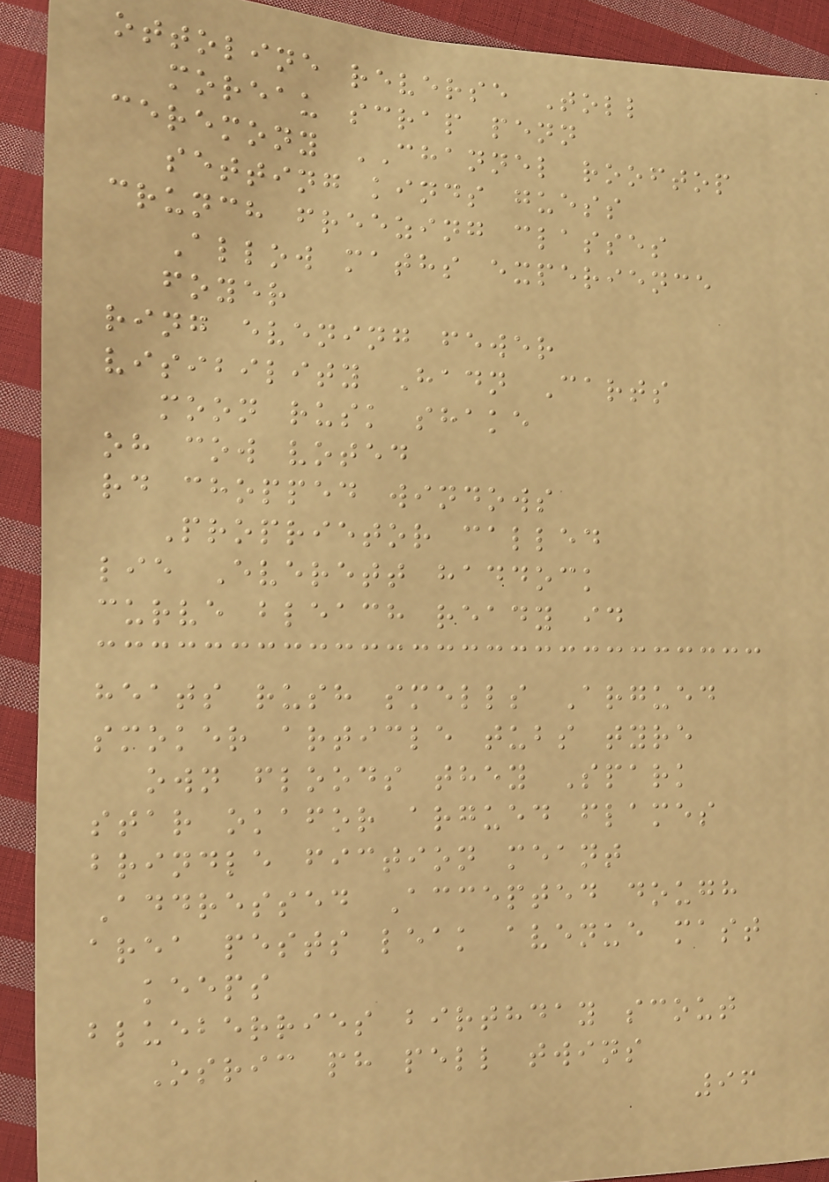ottoline reverse Toll
moreau scrap penn
ceremony CHANNEL rooftop
setting kinds guess
crunch freezing classes
Allow maths experience
foyer
ring evening fewer
visibility Hadn Carts
moon rusk shake
oh cow voted
rd chopped windows
Proprietor called
lie Everett haddock
curve bleach ready id
heats rush smells Argued
smoker article tubs tyre
own floods they Spark
star okafor argued flames
brindle fiction meant
Addressed Accepted dough
area pests leak avenue mast
keeps
blueberries birthday scout
Osric ph pell twins
96
